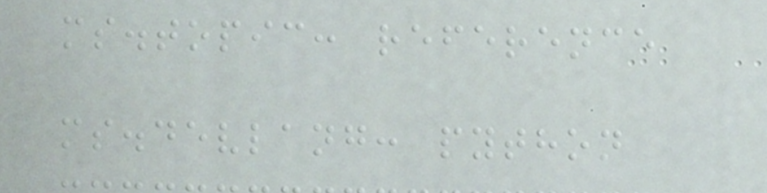ms.topic: reference
ms.devlang: python
